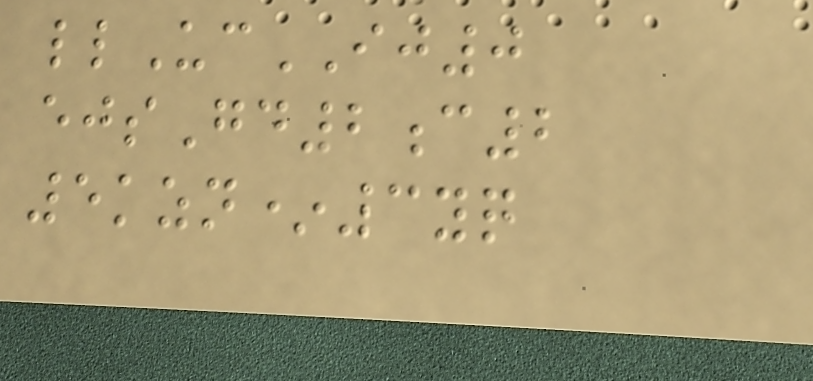llUcIJ0
ejsGd2c2
5kzn*3yq
